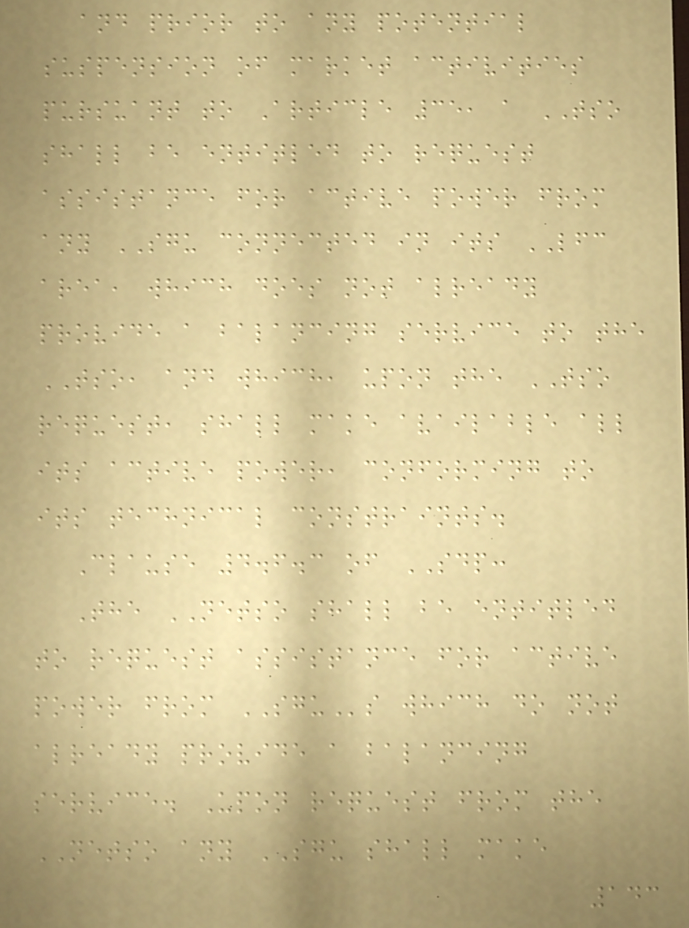and prior to any potential
suspension of market activities
pursuant to Article 35, a TSO
shall be entitled to request
assistance for active power from
any SGU connected in its LFC
area, which does not already
provide a balancing service to the
TSO, and which, upon the TSO
request, shall make available all
its active power, conforming to
its technical constraints.
Clause 4.6.3 of SDP:
The NETSO shall be entitled
to request assistance for active
power from SGUs which do not
already provide a balancing
service. Upon request from the
NETSO any SGU shall make
143
